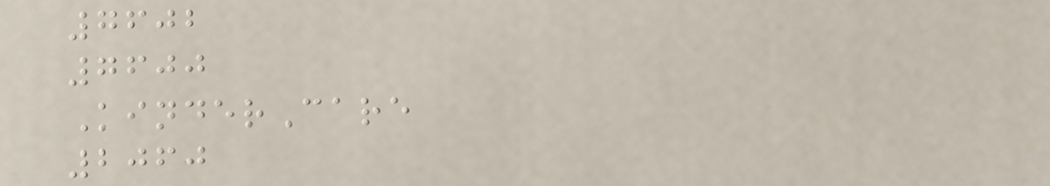7602
7600
KinderCare
2060
